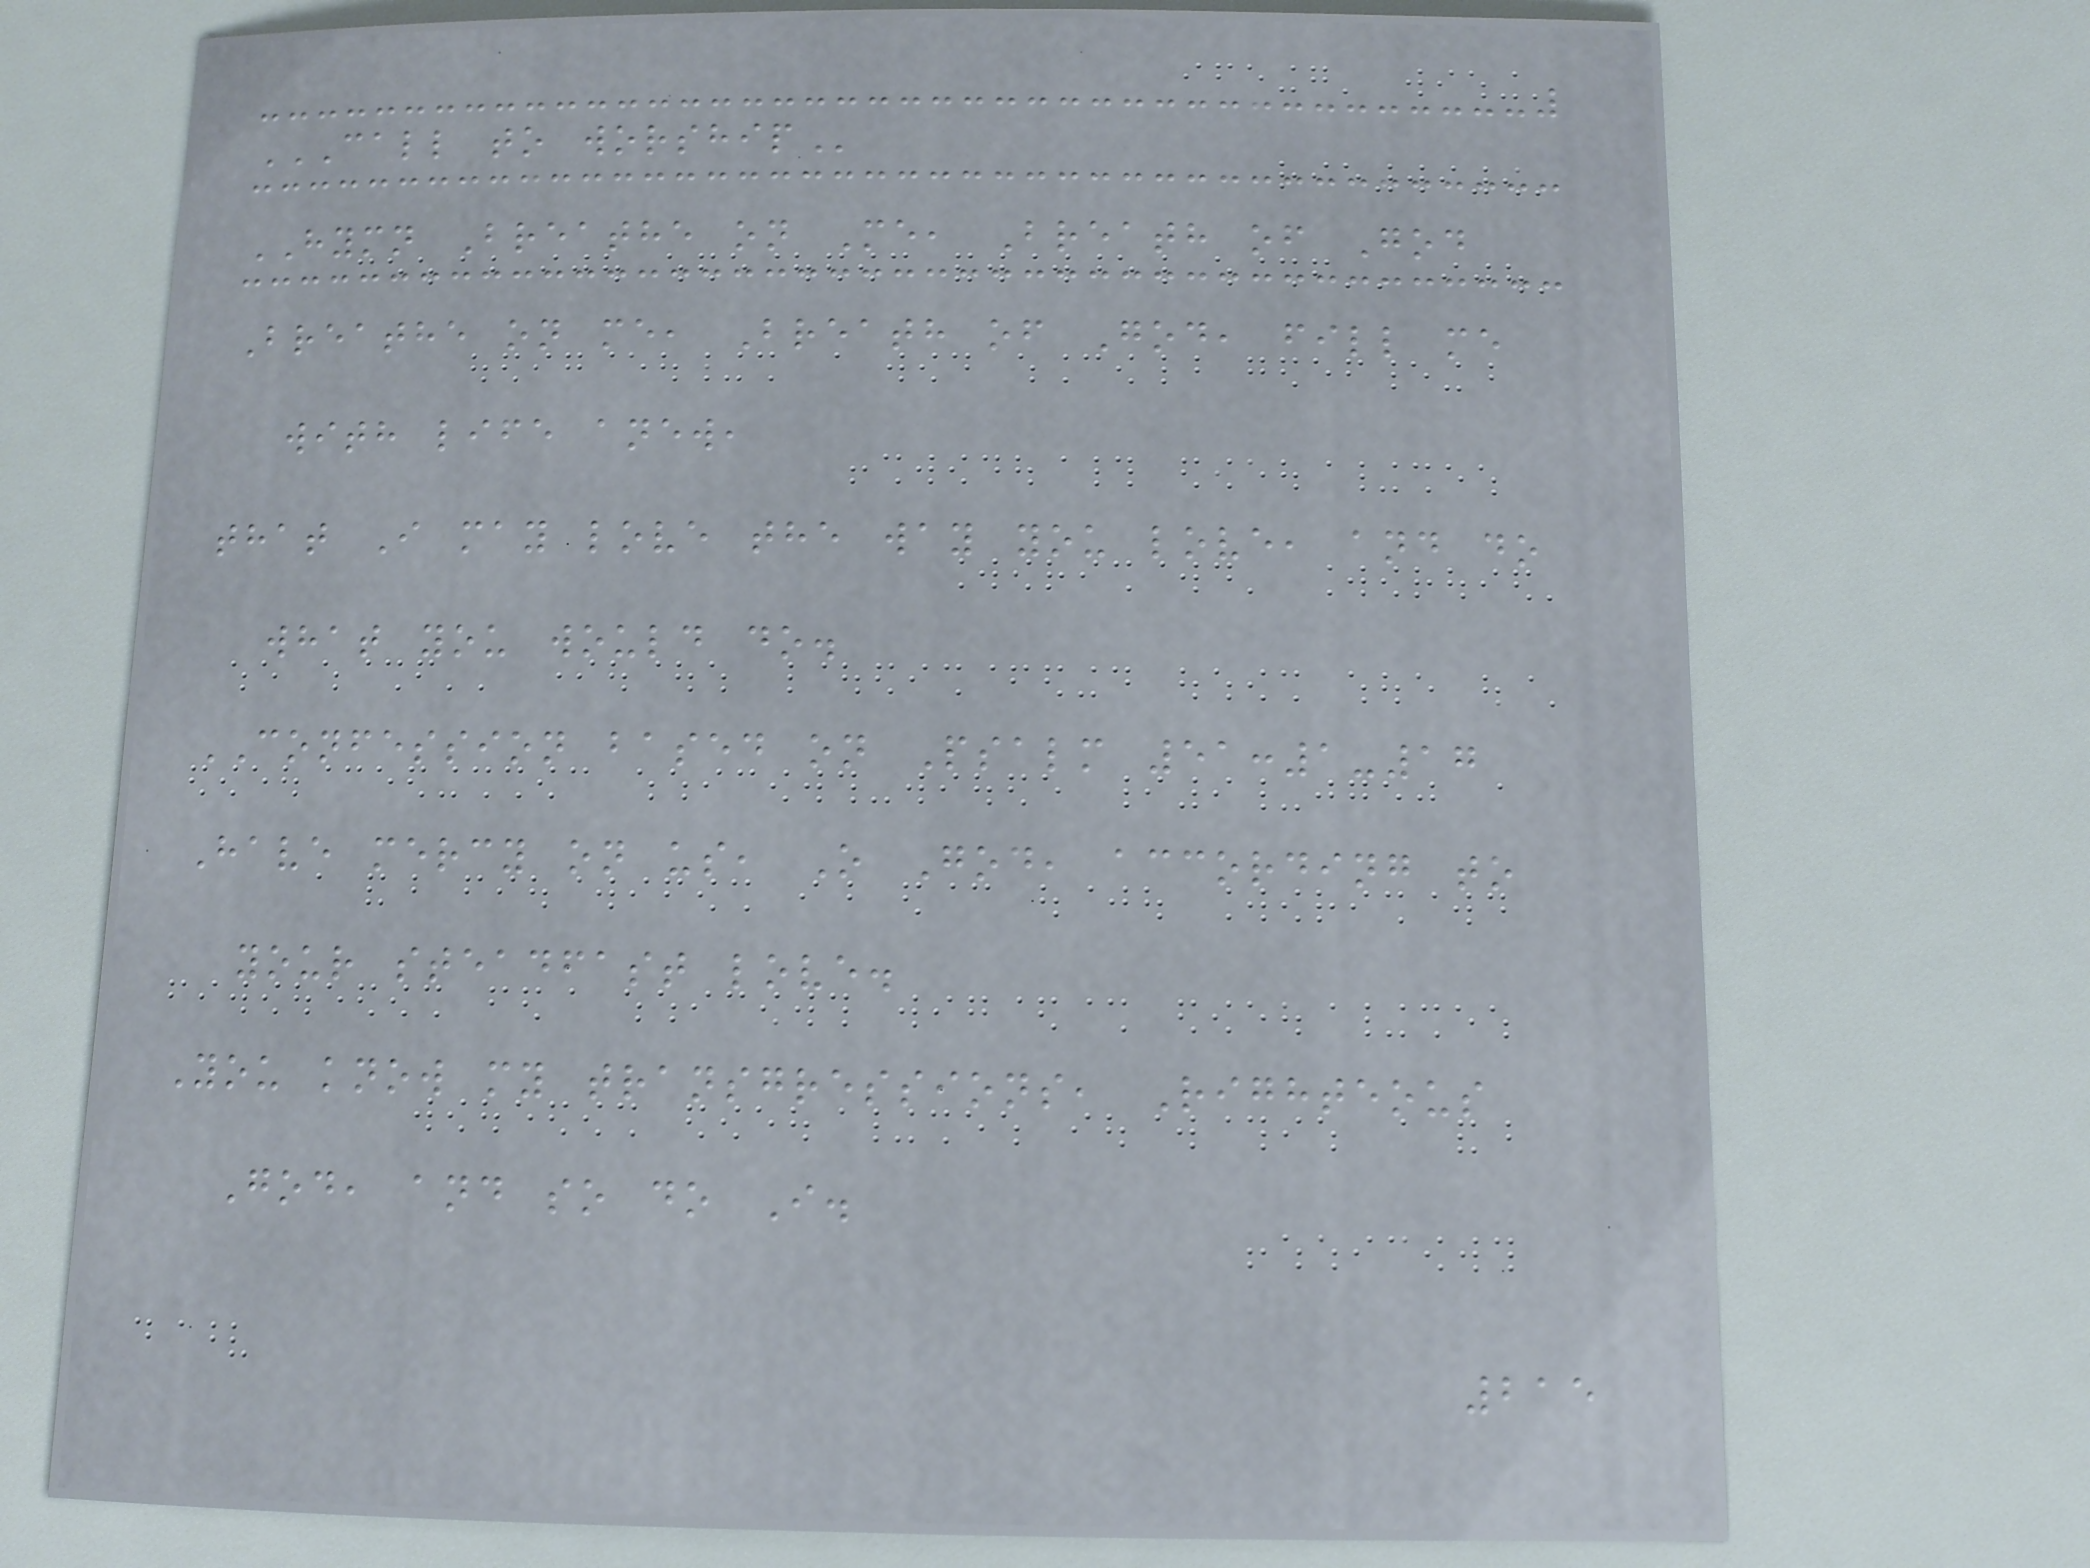CALL TO WORSHIP
HYMN Breathe on Me, Breath of God
Breathe on me, Breath of God, fill me
with life anew,
that I may love the way you love, and do
what you would do.
CONFESSION based on Psalm 51:1-17
Have mercy on us, O God, according to
your steadfast love.
You know my transgressions, Righteous
God, and so do I.
215
